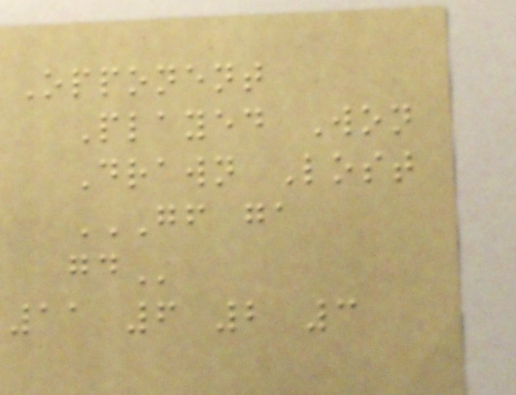Opponent
Played Won
Drawn Lost
GF GA
GD
11 6 2 3
